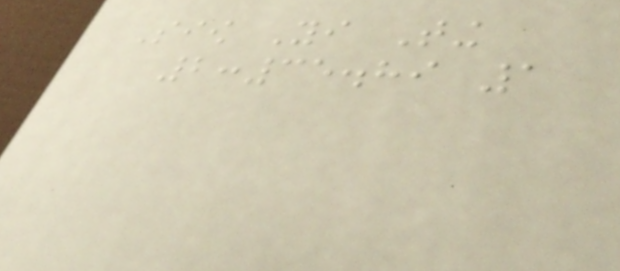Siow Yi Ting
2:35.89 1
